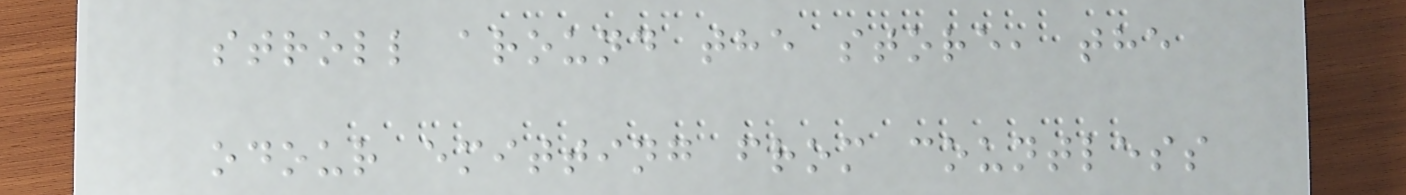stroll around the store, the
odour emitting from countless
